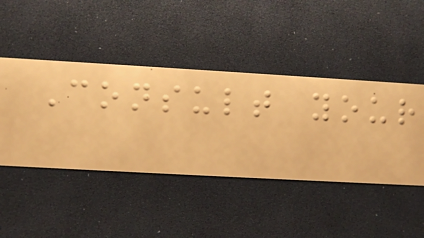Consult your
